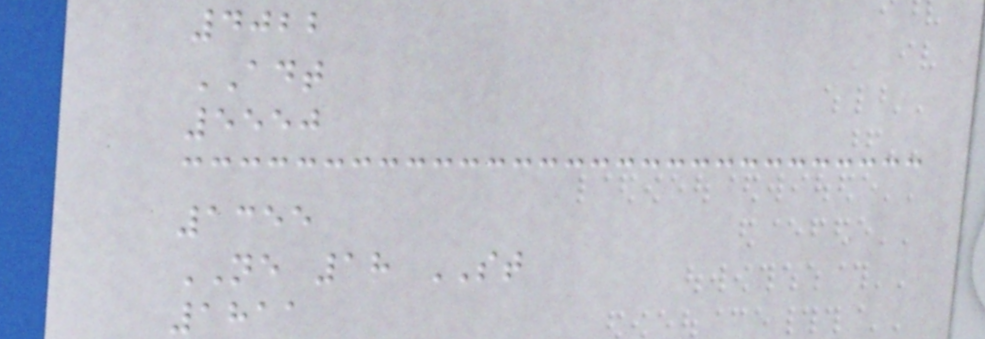4022
ADT
5550
1355
NE 18 ST
1811
